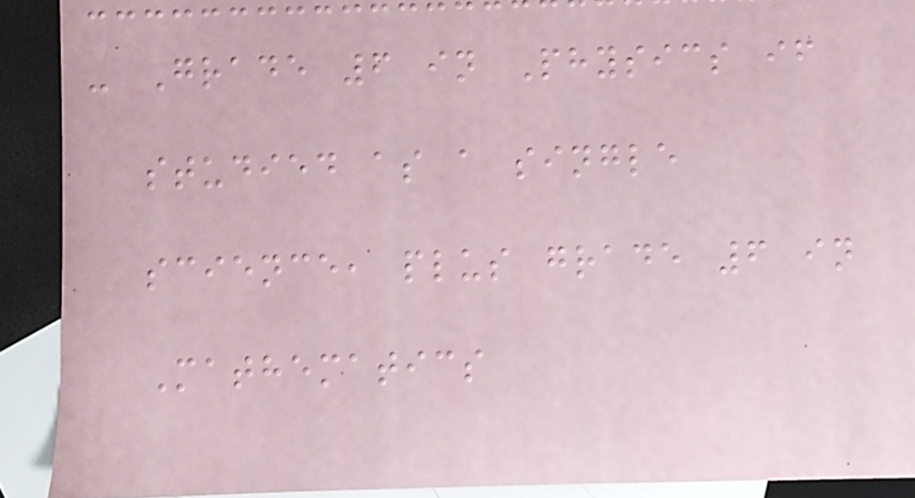- Grade 6 in Physics if
studied as a single
science, plus grade 6 in
Mathematics
